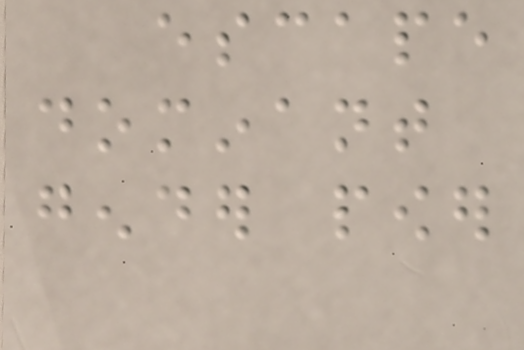escape
dominant
gender power
